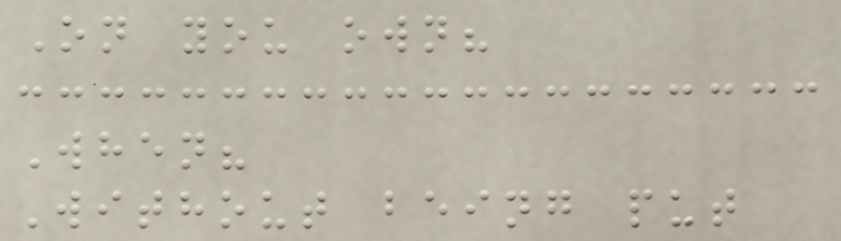On you own?
When?
Without being put
